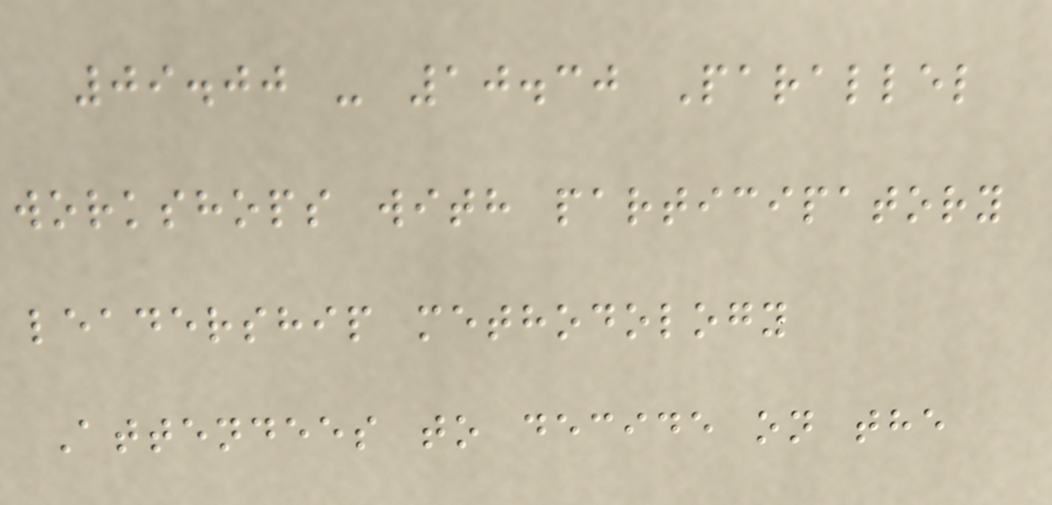09.00 - 10.30 Parallel
workshops with participatory
leadership methodology
Attendees to decide on the
